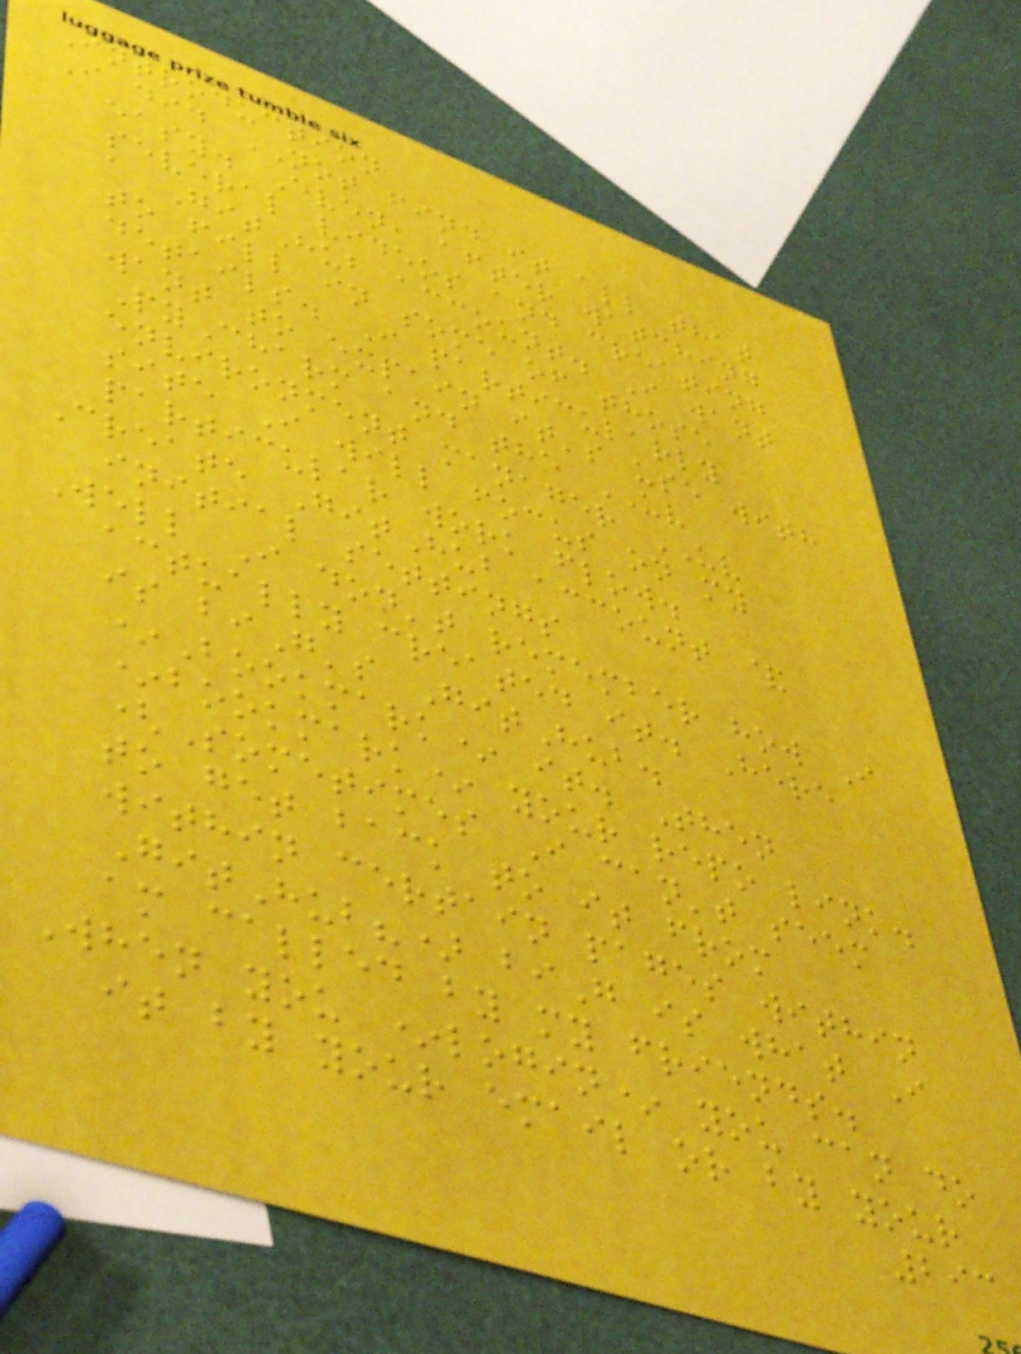Introduction
I did NOT find it all that
easy. Even, after watching
several videos and creating
a GitHub account. I want
to fill in some of those
details. I particularly
want to expain it's use with
PyCharm and the UV
environment manager UV
site I will focus on my
particular work flow.
Create GitHub account &
initial settings
Well I don't remember how I
actually created it. Here
is biG's GitHub.
*Bookmark* it. Then
*bookmark* your repo link.
(Sometimes I can't seem
to get back to it from
within certain pages within
GitHub?) biG is what I
am called by my friends.
When you *login* you can do
it by your email or by your
293
